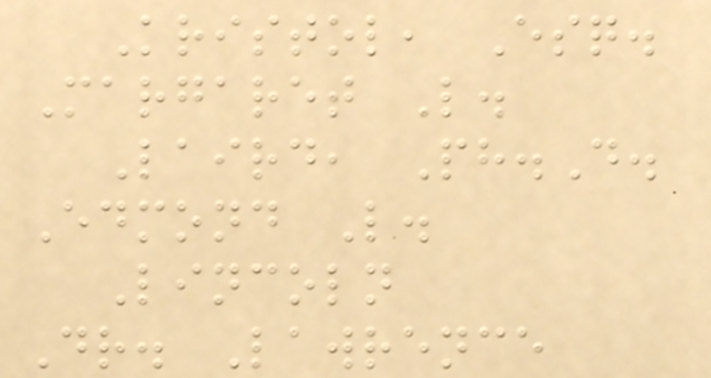Kristol, Esq.
Margaret L.
Laird, Ph.D.
Edmond L.
Lincoln
Dr. Lawrence
